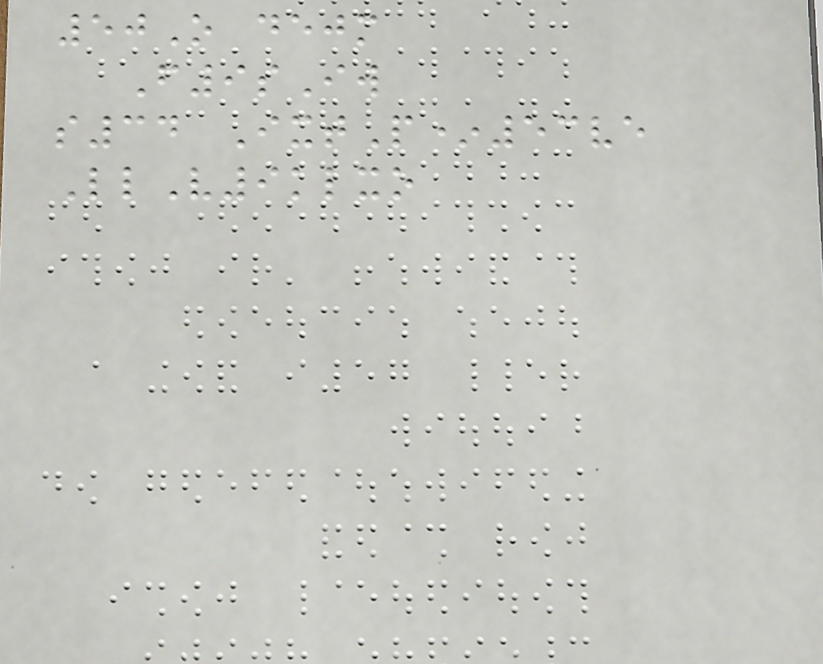50O dejm
F9sIw
s34 IxtP*53ve
LlV9klxo
